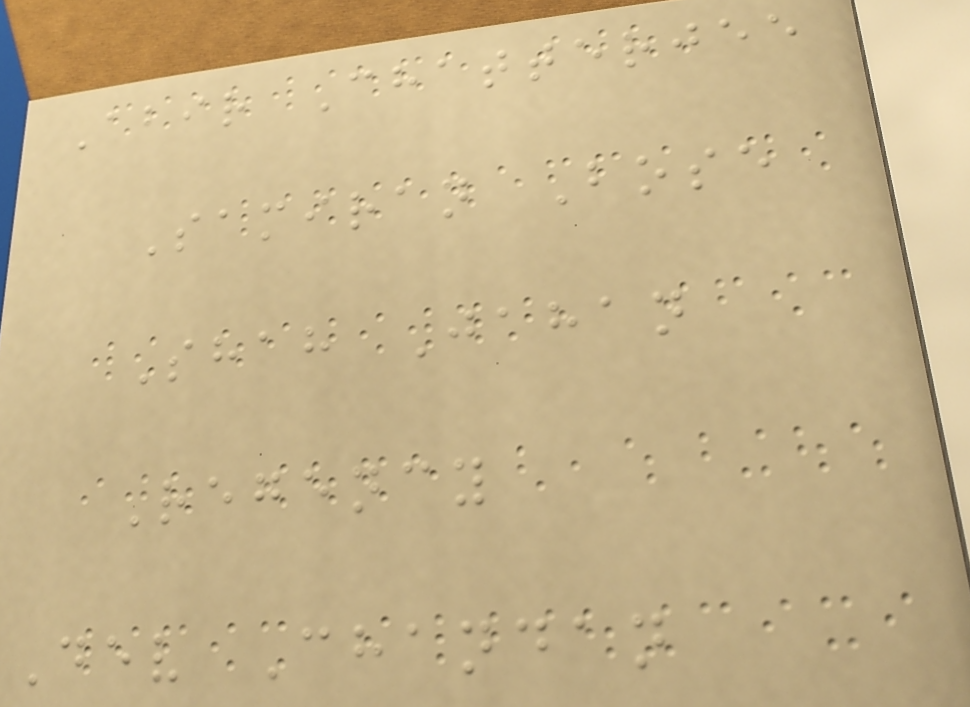Abir Chatterjee
Samiran Bose
Shah Jahan
Regency
Dev Chandan
